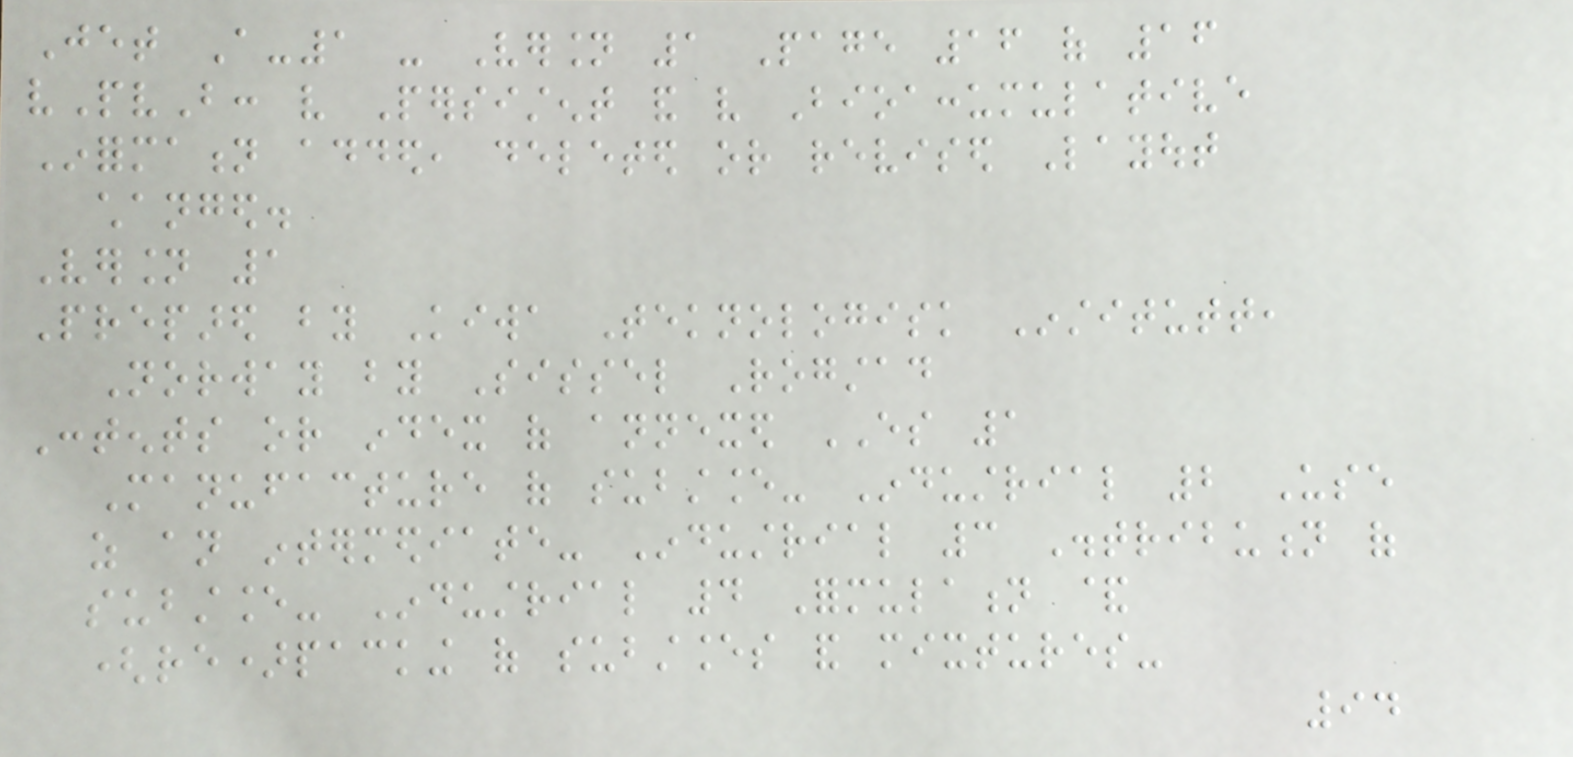Jet A-1 - Version 1 Page 16 of 16
vPvB: very Persistent and very Bioaccumulative
Information added, deleted or revised Layout
changed.
Version 1
Prepared by Kiwa Teknologisk Institutt,
Norway by Sissel Rogstad
Contents or index of annexed ES 1
Manufacture of substance- Industrial 2 Use
as an intermediate- Industrial 3 Distribution of
substance- Industrial 4 Formulation &
(re)packing of substances and mixtures-
94
